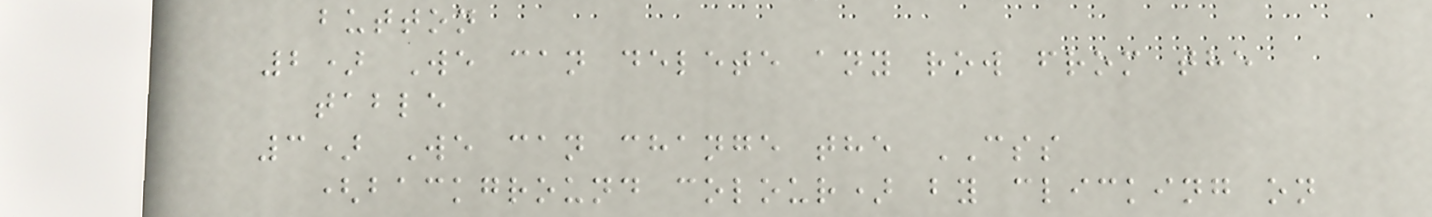button
2) We can delete any row from the
table
3) We can change the CSS
(background colour) by clicking on
